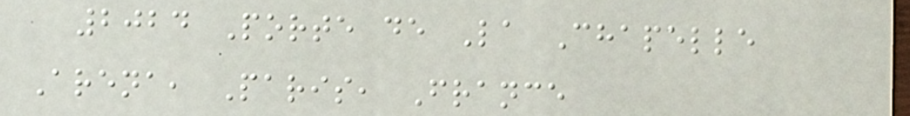2024 Porte de La Chapelle
Arena, Paris, France
